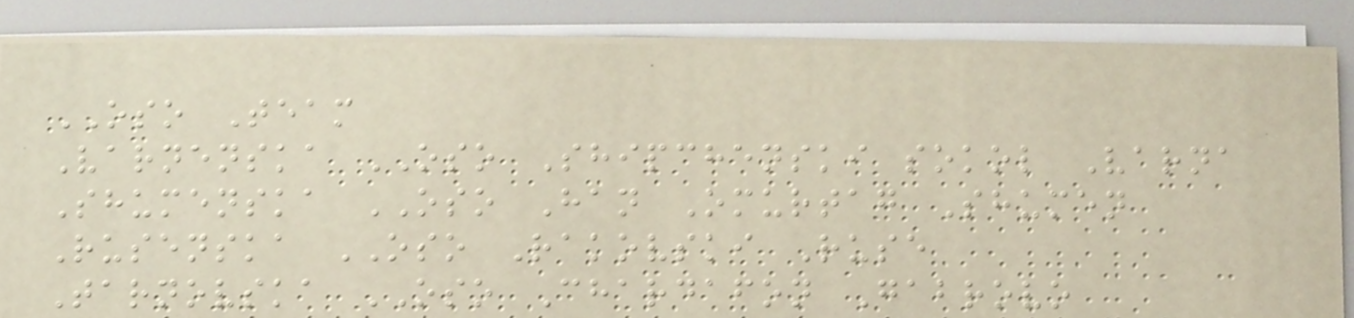OSO Team
Varnenska OSO Shipchenski sokol Varna
Shumenska OSO Han Omurtag Shumen
Rusenska OSO Rakovski Ruse
Tarnovska OSO Chardafon Gabrovo
